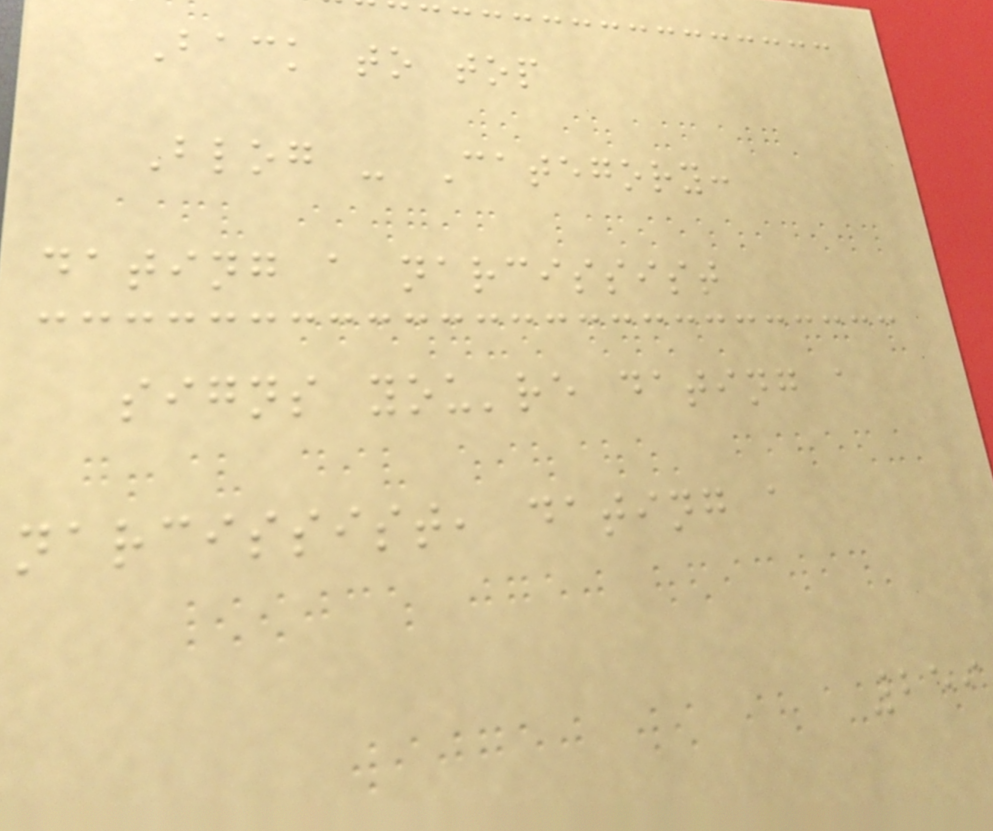Back to top
Blog - Category:
dating a narcissist
signs you're dating a
narcissist, dating a
259
